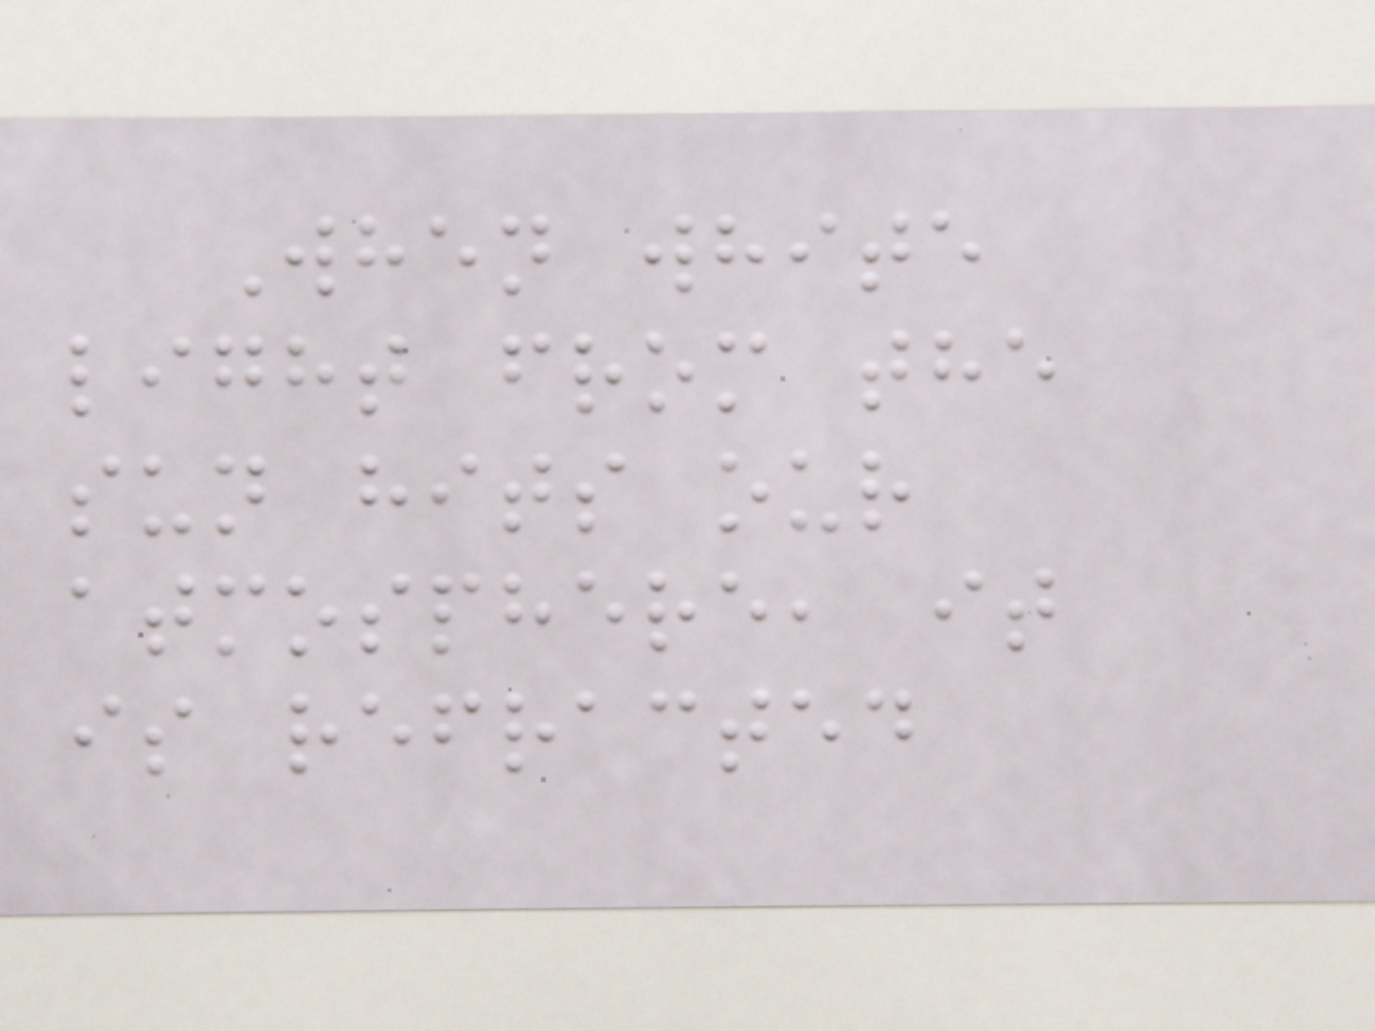When white
light from the
sun hits our
atmosphere, it
is refracted
